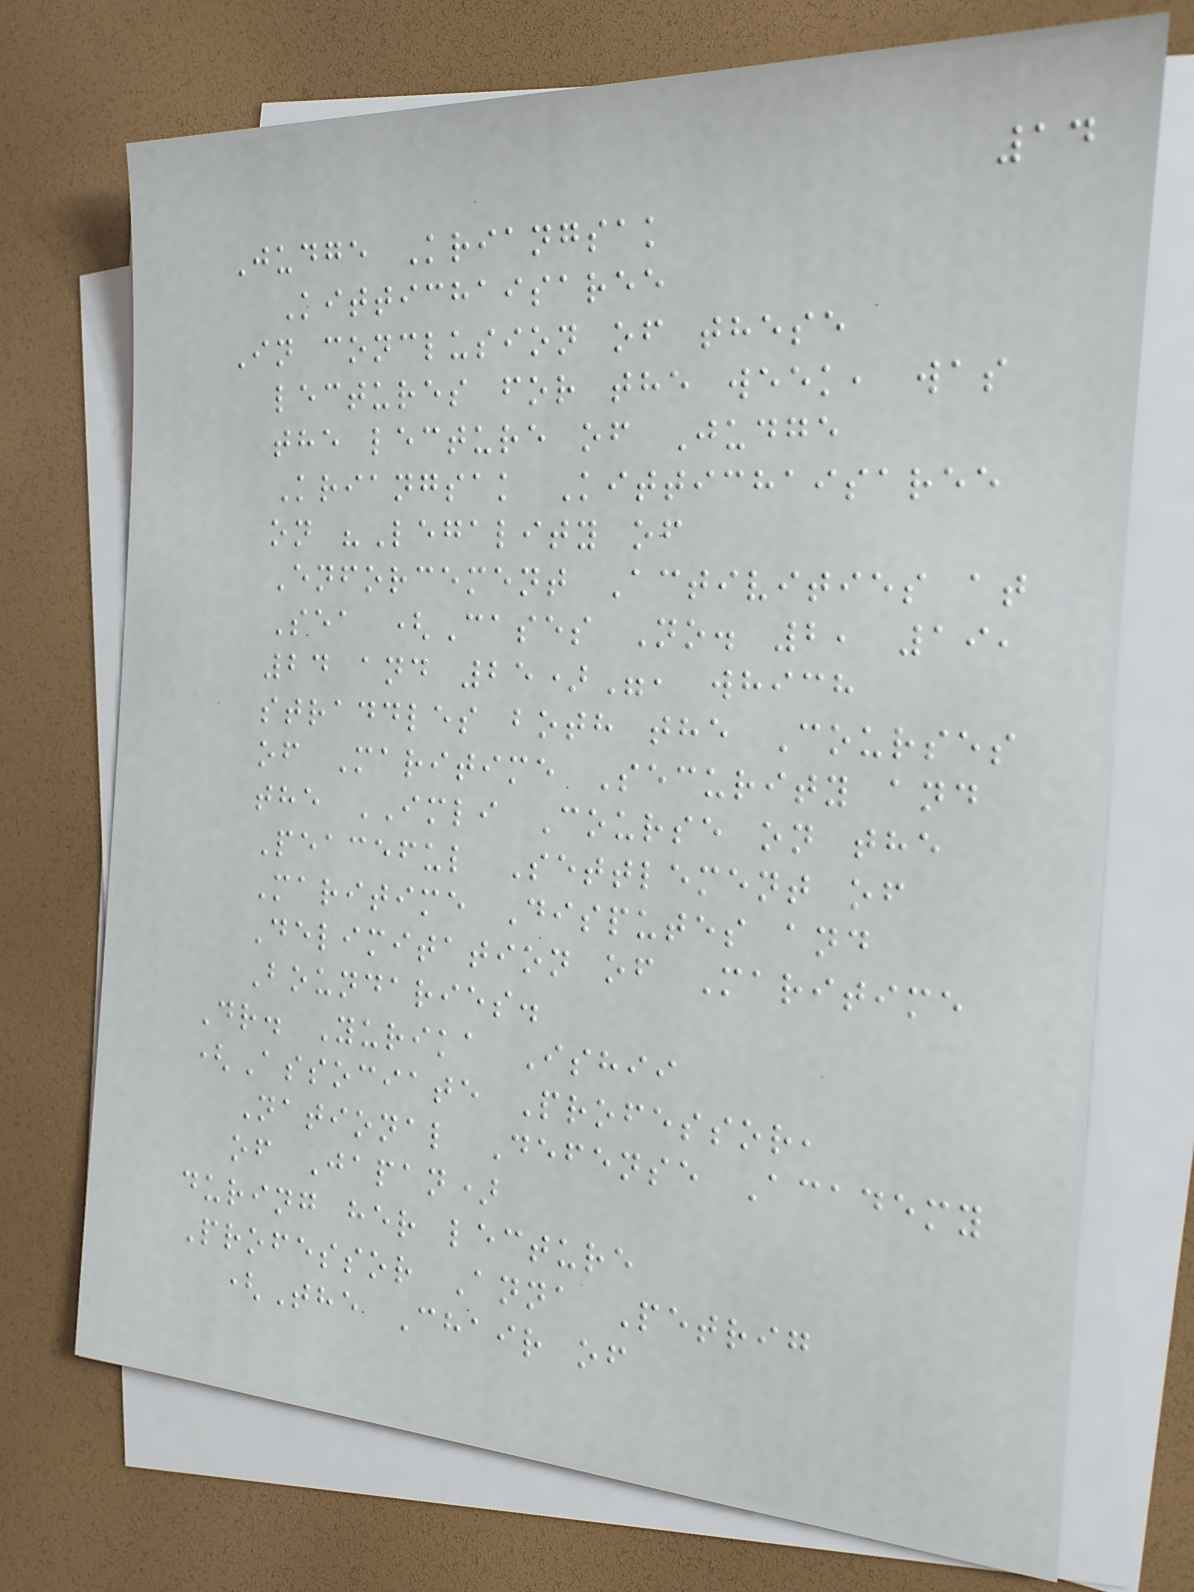14
Judge Kriangsak
Kittichaisaree
In conclusion of these
lectures for the week, was
the lecture of Judge
Kriangsak Kittichaisaree
on "Legality of
Enforcement Activities at
Sea (Cases No. 2, 19,
24 and 25)", which
straddles both the Courses
of Maritime Security and
the IMLI Course on the
Peaceful Settlement of
Maritime Disputes and
Delimitation of Maritime
Boundaries.
Dr. Yurika Ishii
(Associate Professor,
National Defense Academy
of Japan)
during her lecture
Professor Anna Petrig
(The Chair of
